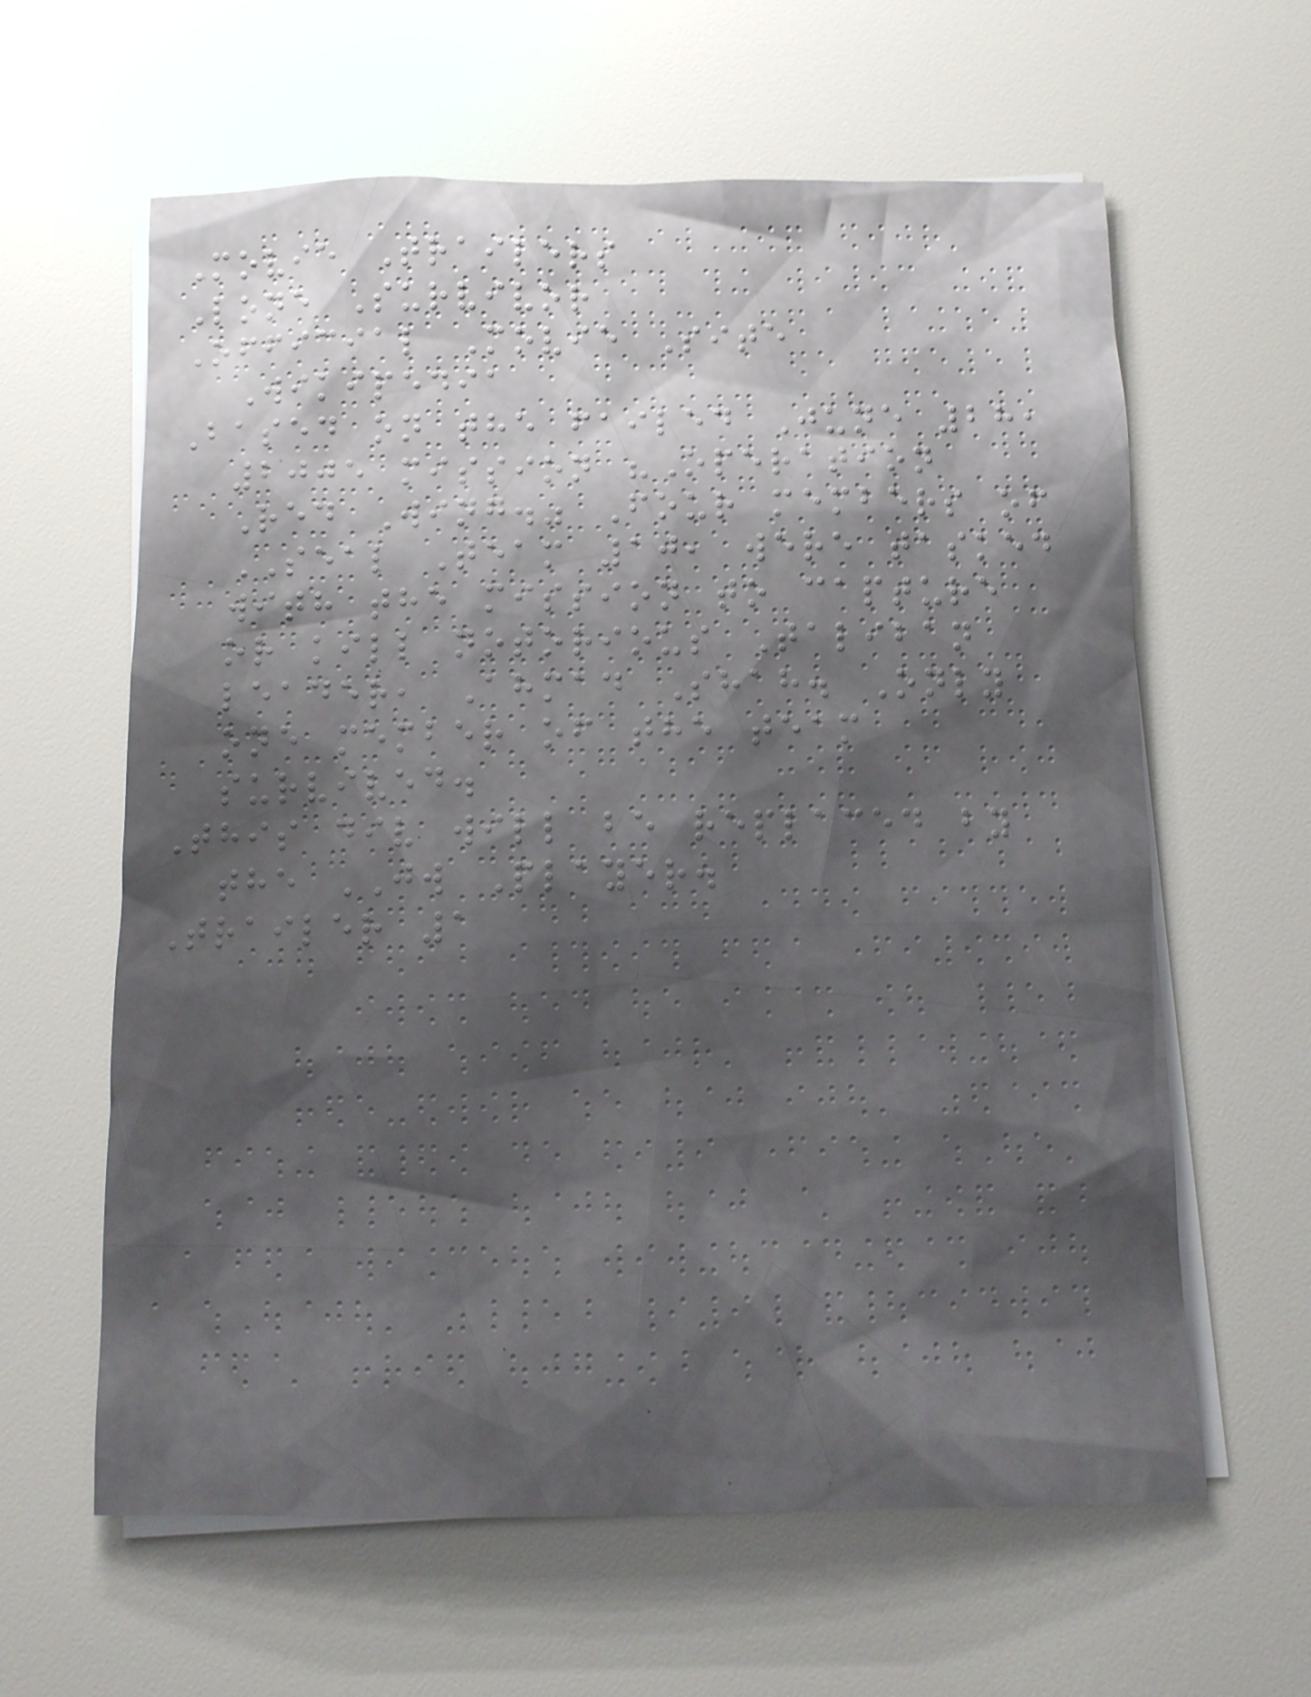Movie Trailers
Lone Survivor
Official Movie Site
Wikipedia
Based on the failed June 28,
2005 mission "Operation
Red Wing." Four members of
SEAL Team 10, were tasked
with the mission to capture
or kill notorious Taliban
leader, Ahmad Shah. Only
one member of the team
survived.
This div will be replaced by
the JW Player.
Trailer 1
